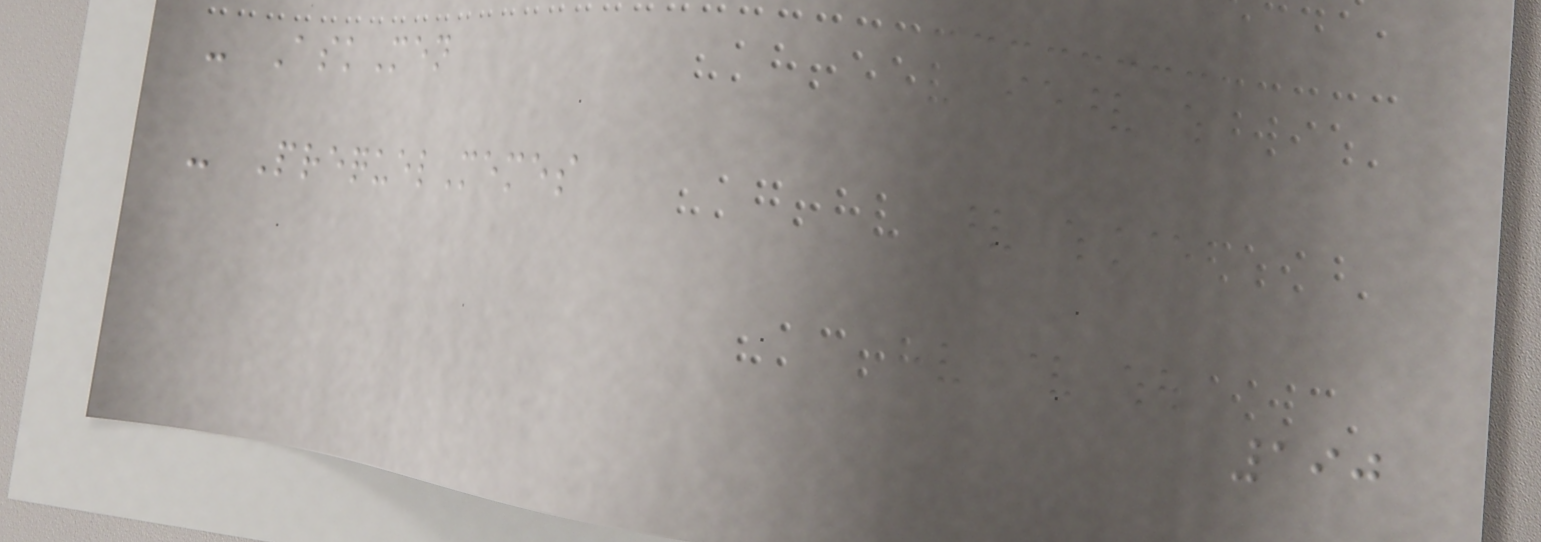- AskMen
- PrequelMemes
190
